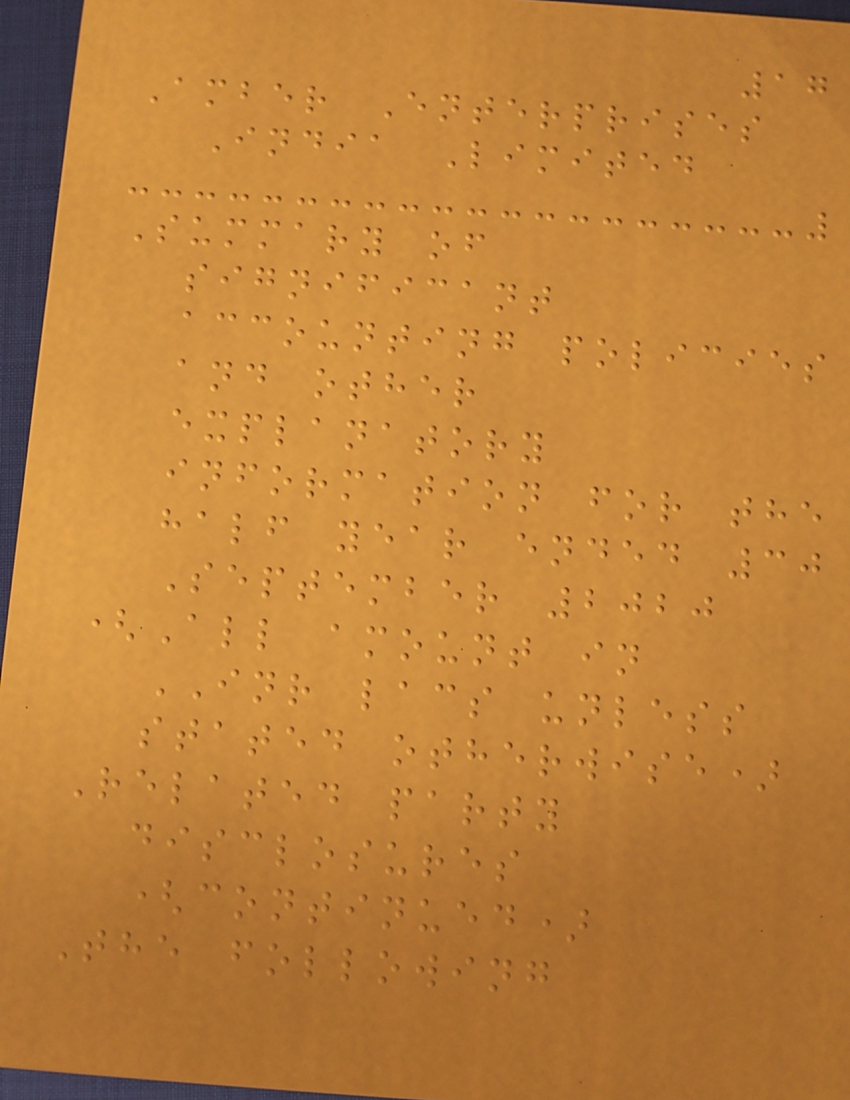17
Amber Enterprises
India Limited
Summary of
significant
accounting policies
and other
explanatory
information for the
half year ended 30
September 2020
(All amount in
INR lacs unless
stated otherwise)
Related party
disclosures
(continued)
The following
